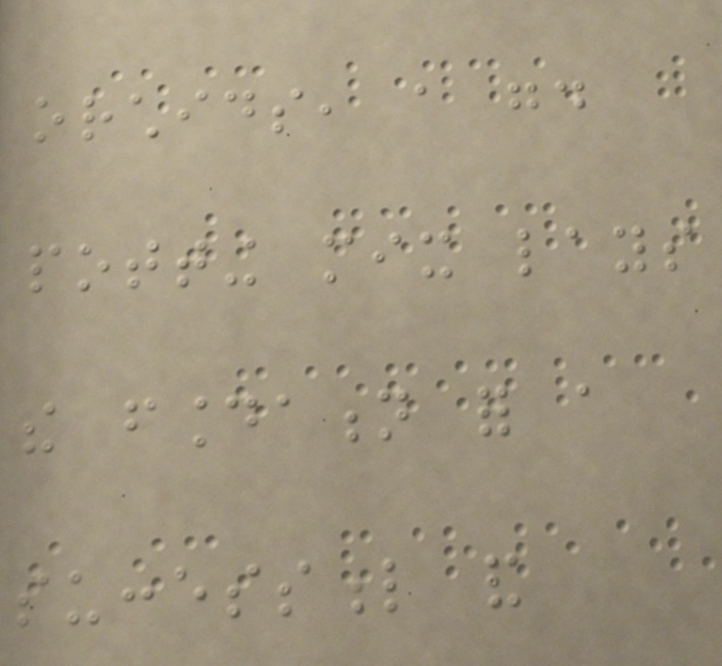orchids, a good
potting mix lays
the foundation for a
successful and
